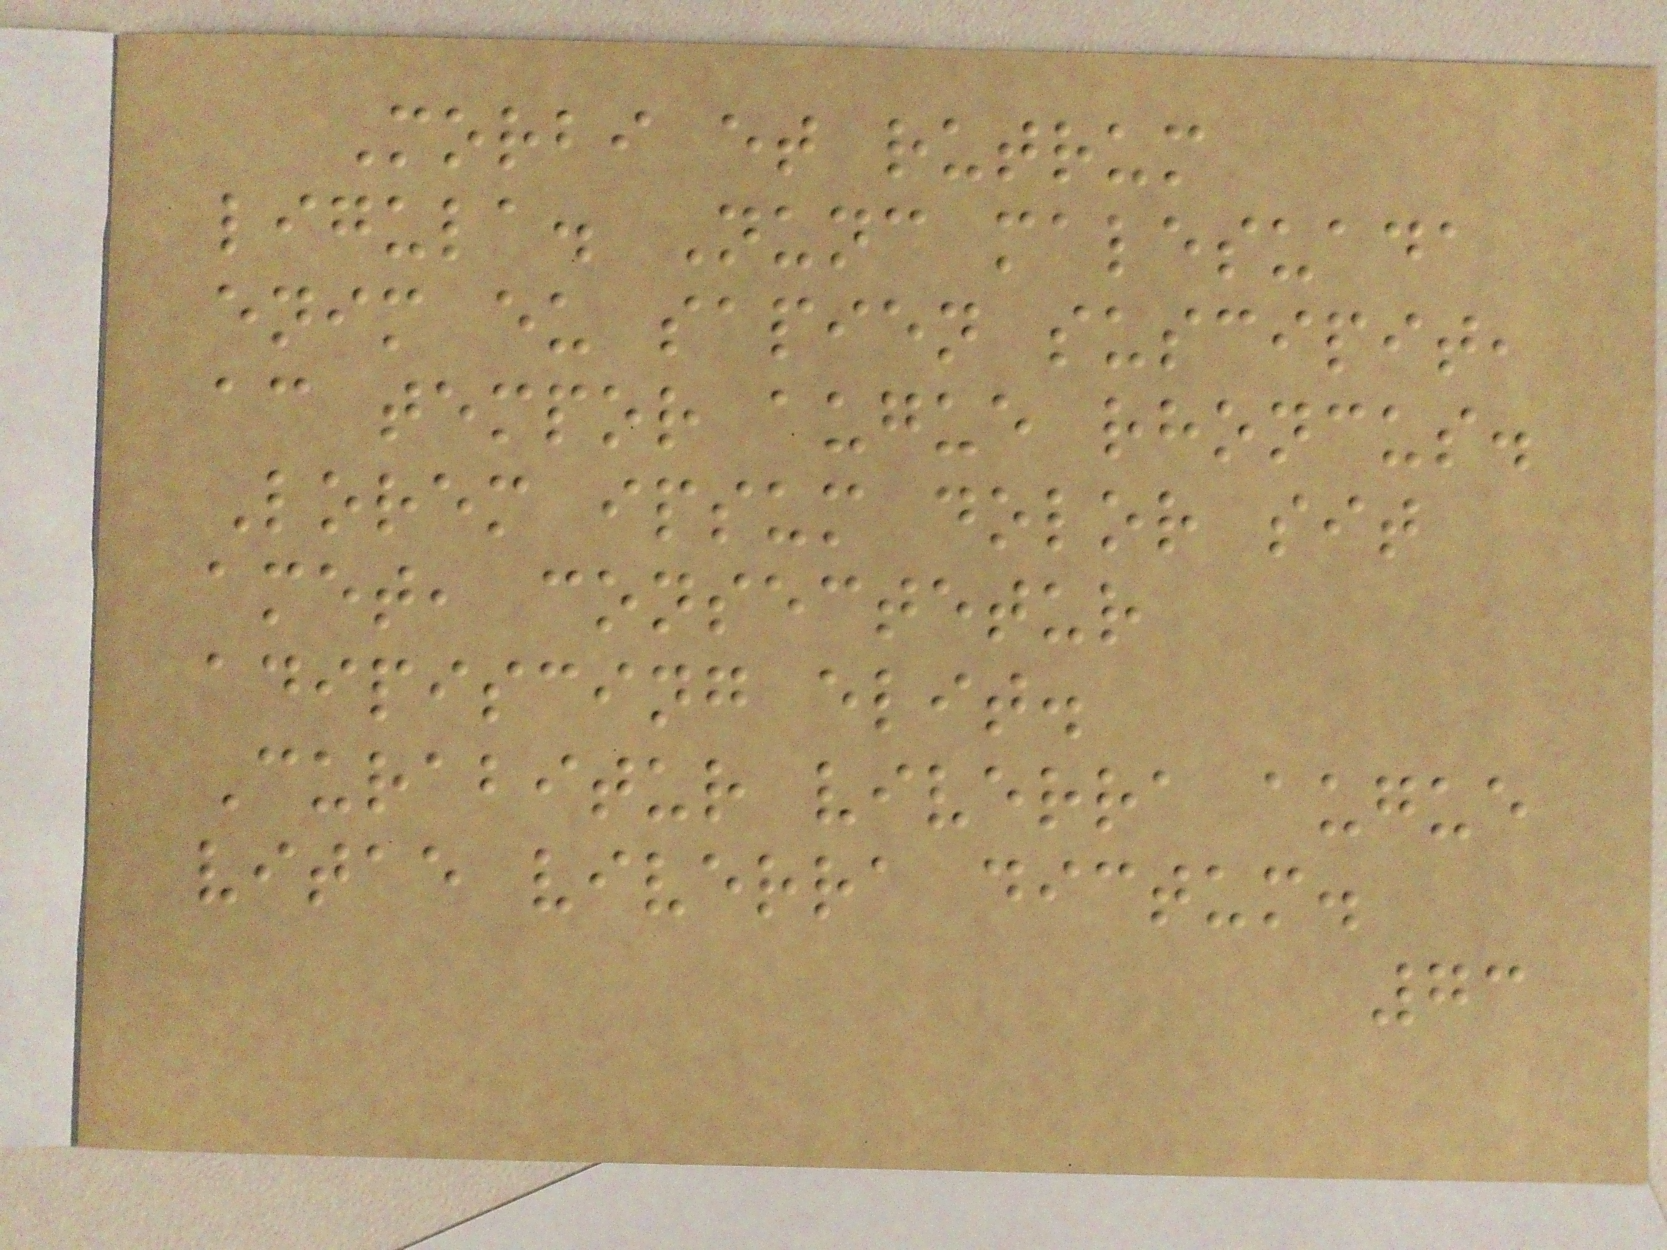Morbi et rutrum
ligula. Nunc malesuada
enim eu sapien suscipit,
ac tempor augue rhoncus.
Lorem ipsum dolor sit
amet, consectetur
adipiscing elit.
Curabitur viverra augue
vitae viverra dictum.
73
